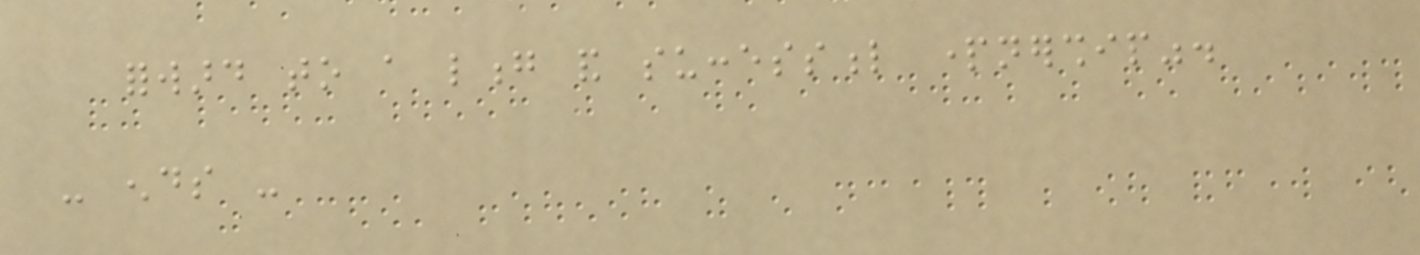forward to a long and successful partnership".
- ends -
